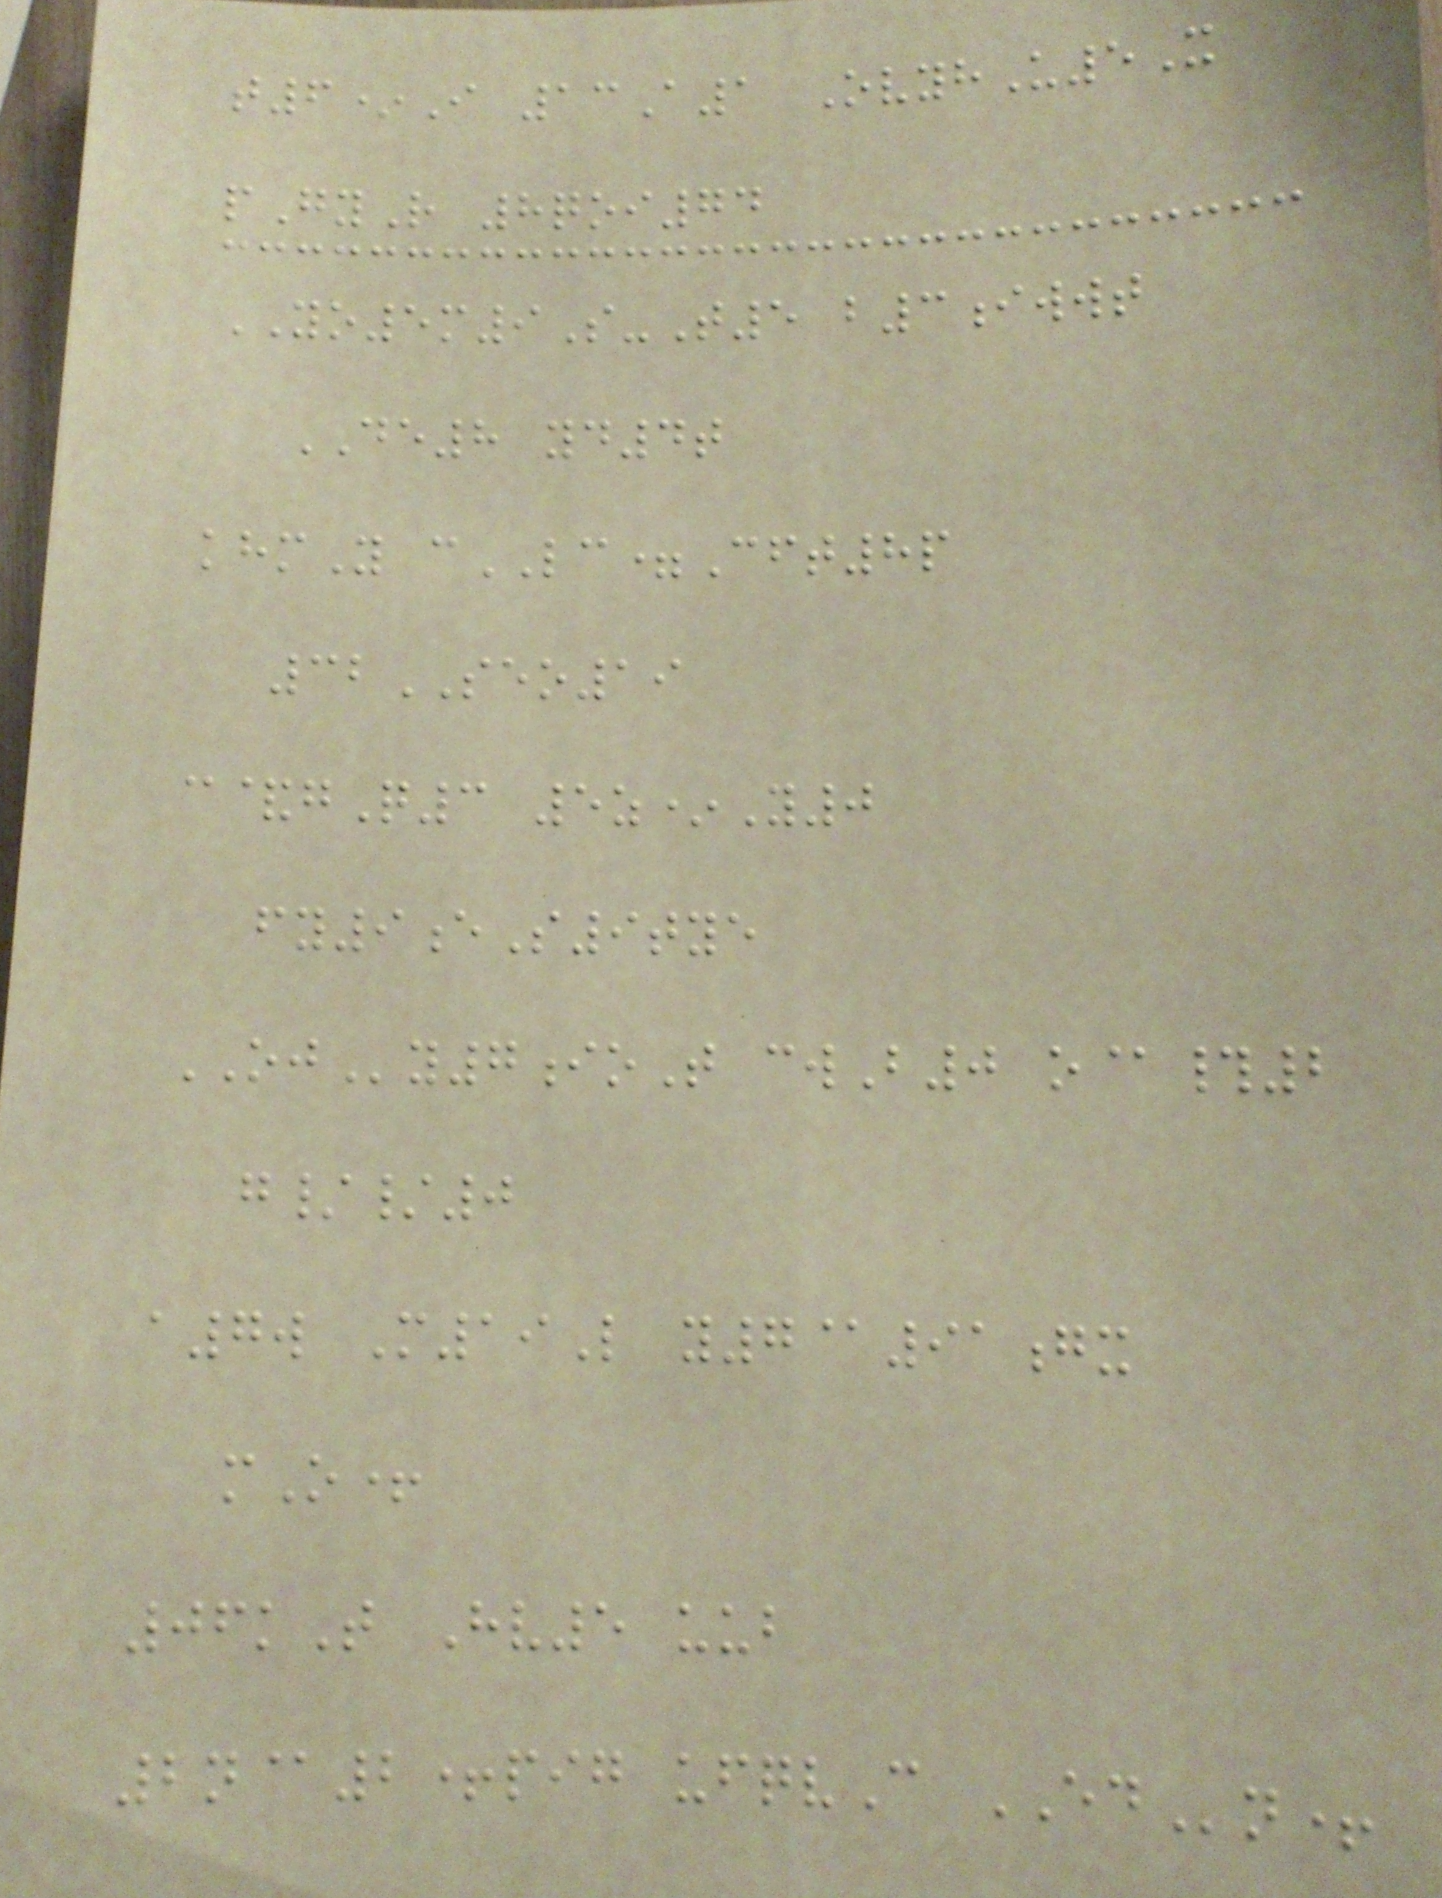t6*I 13A1 OvyhU5X
pGyR 8qoi74
YO5m9S-T5 b3iwwt
DE8 yd4t
khmY cLC=Cft8p
32SEO19
c&gQ3 5z*Y0
fy9eS9tye
OJy7ioT cwB0 o@#2
g//0
a7w M19L y7@91gx
mO+
06kT Hv5 uub
2n@2+pig ufqvC EDn+
